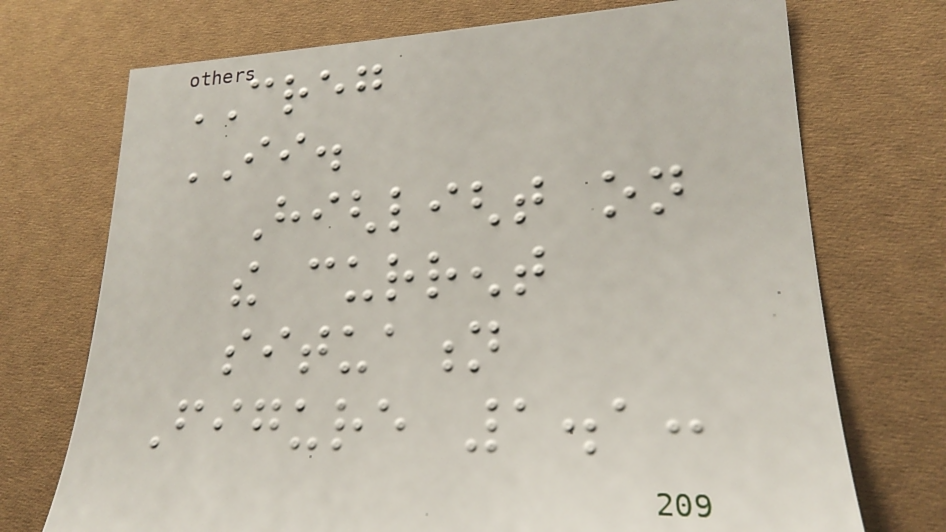CREG
II.
Highlight on
the current
situation
Figure 1.1:
